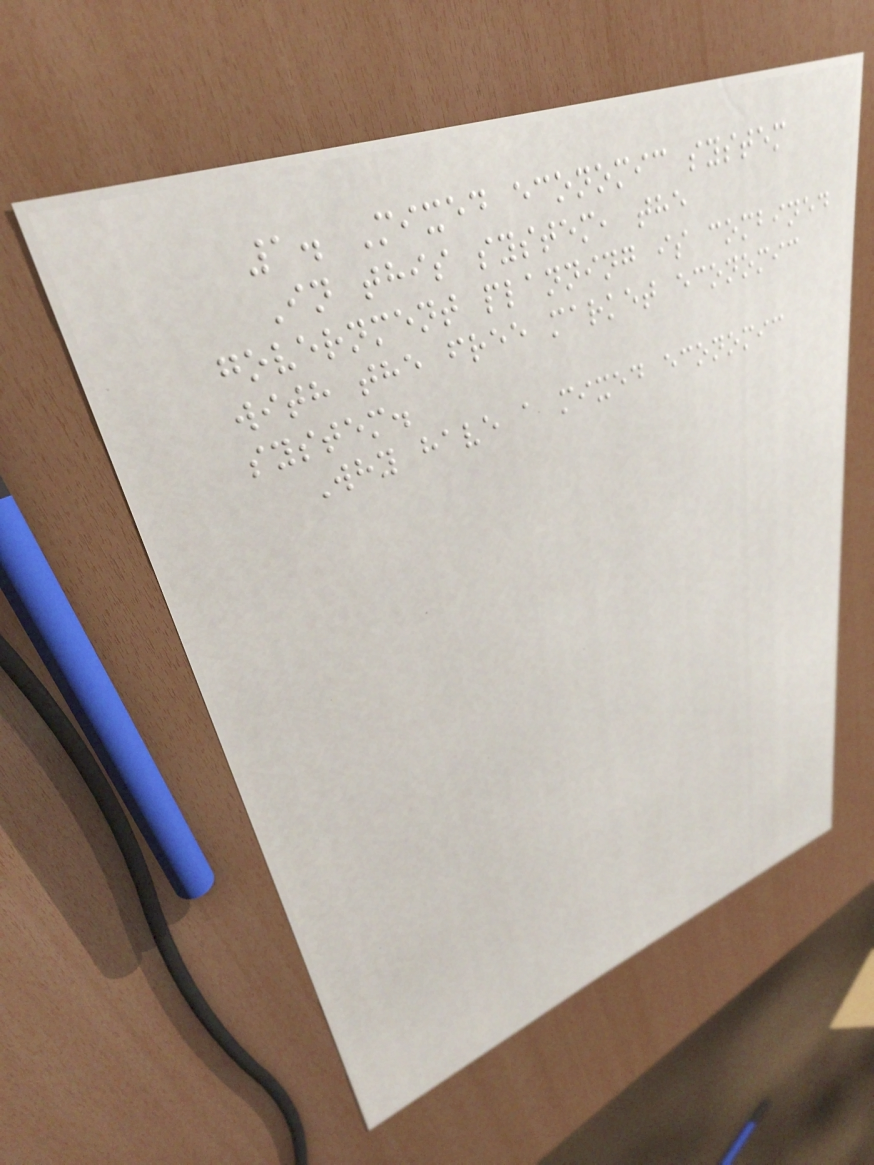1. Mixed economic system
In this system, the
government planning is combined
with the free market economic
system.
Why have a mixed economic
